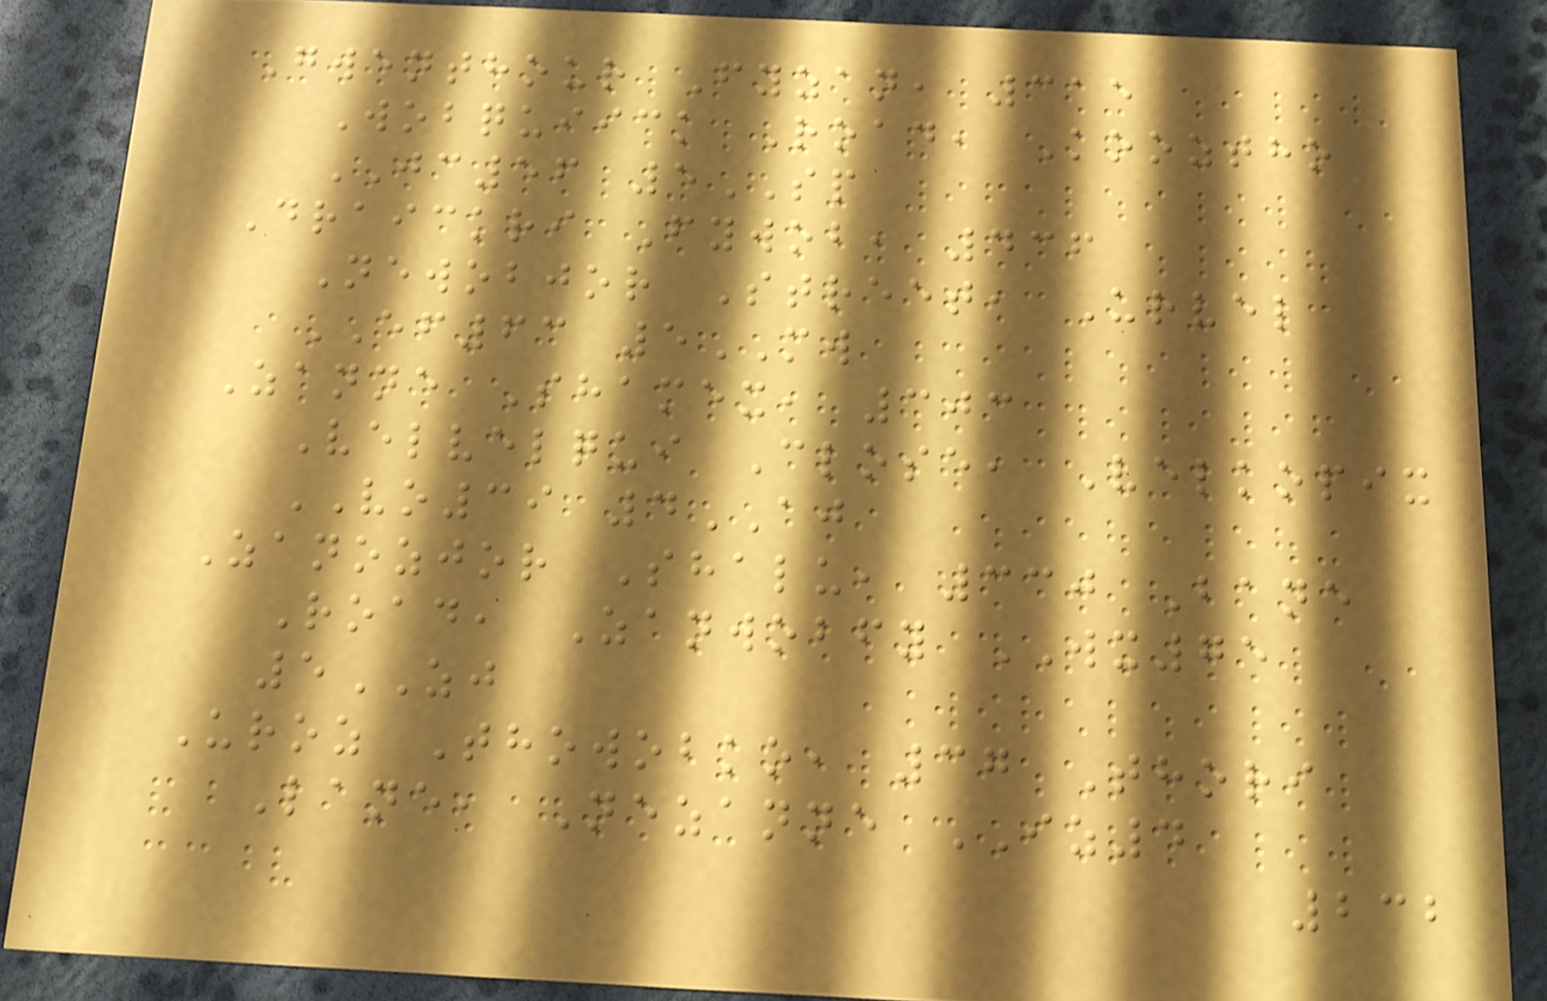Gwenthour Fyzan, 315
Wobquiick Road, Kooztho
JC56 5SP
Draickri Fywob, 436
Newobjor Street, Urvel
EF63 5MW
Zanne Shamex, 303
Velvelqui Close, Velkopix
VO39 4AJ
Zanozjor Shalu, 330 Bane
Road, Zanwobfy WX75
5ZJ
Uroz Thowobko, 37 Thori
Lane, Nezanne IZ4
232
